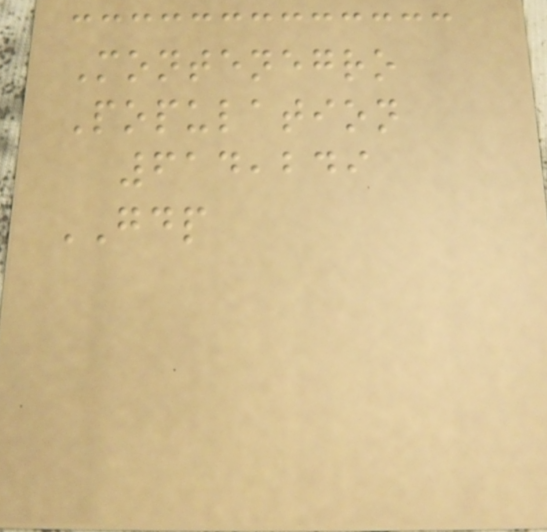Montenegro
Population
614,249
GDP
